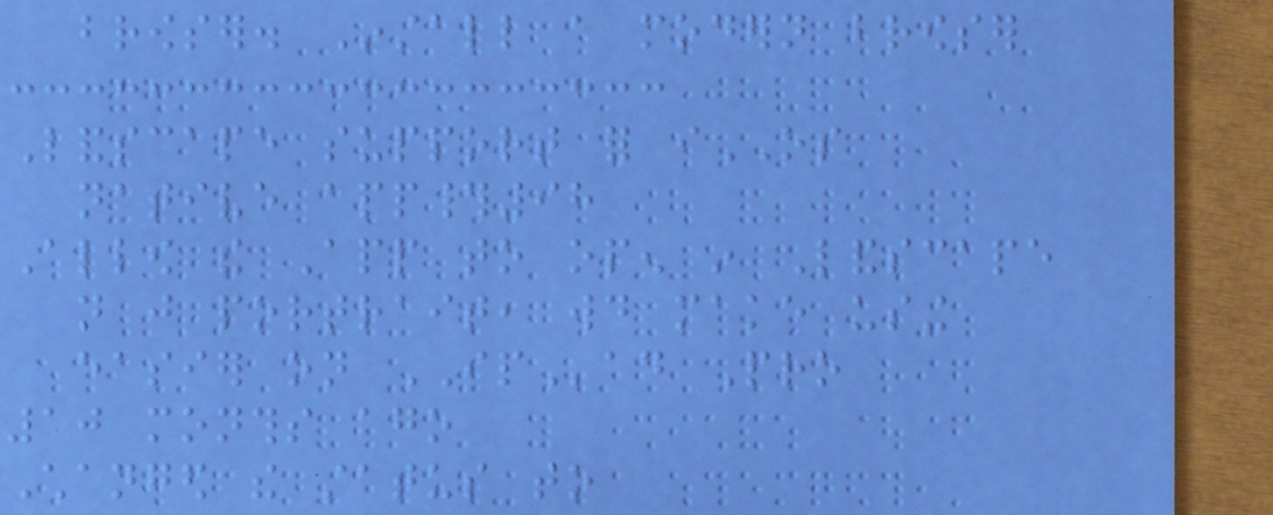browser. Install a modern browser
Landscape support for iOS
native app#98
Allow the App to open in Landscape
not just portrait, would make using
easier on IPad Pro
10 months ago
Changed the status to
